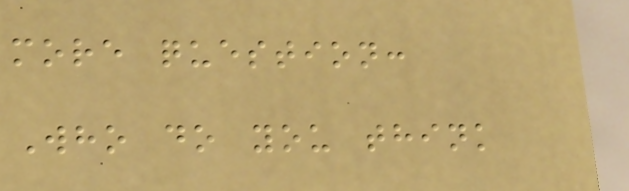more question:
Who do you think
